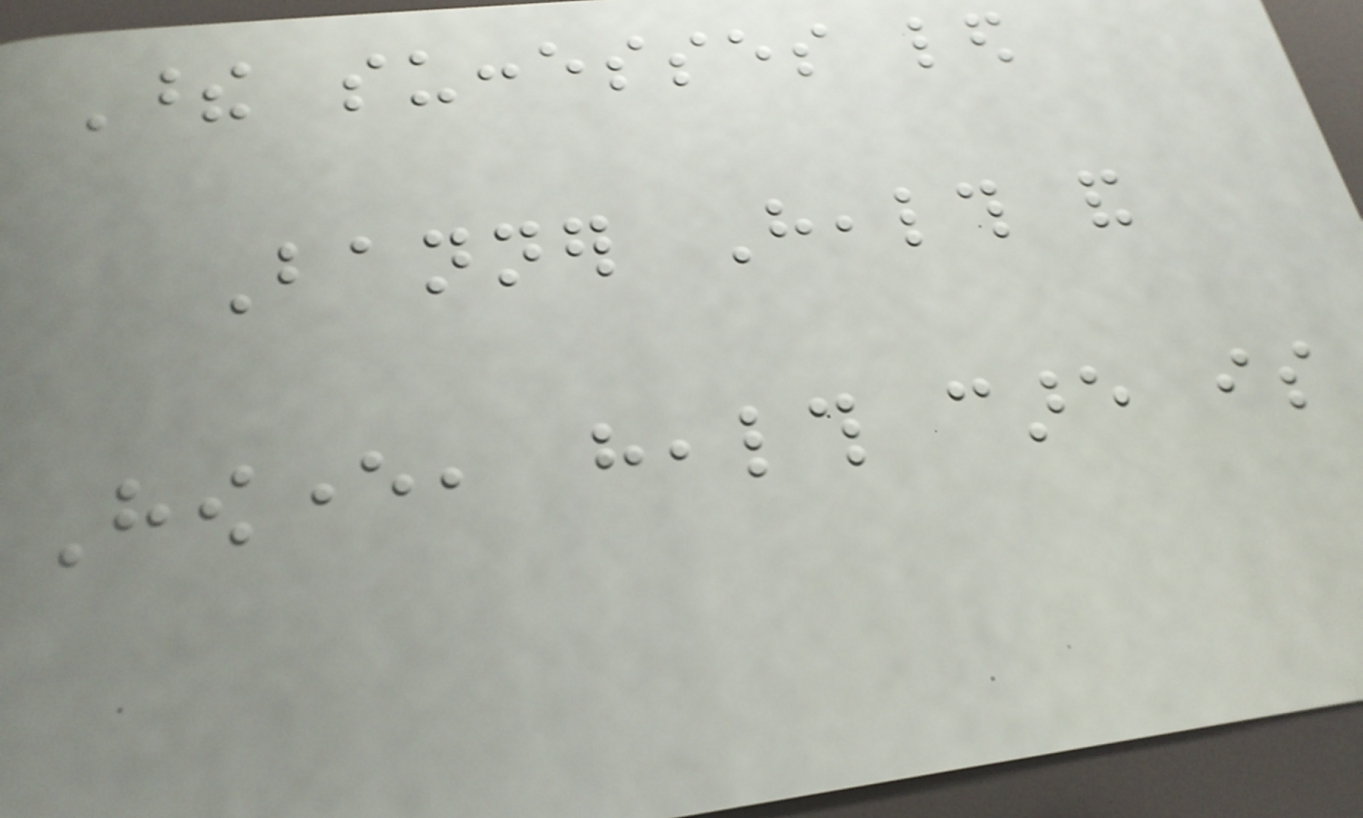These successes led
Banner Health and
However, health care is
